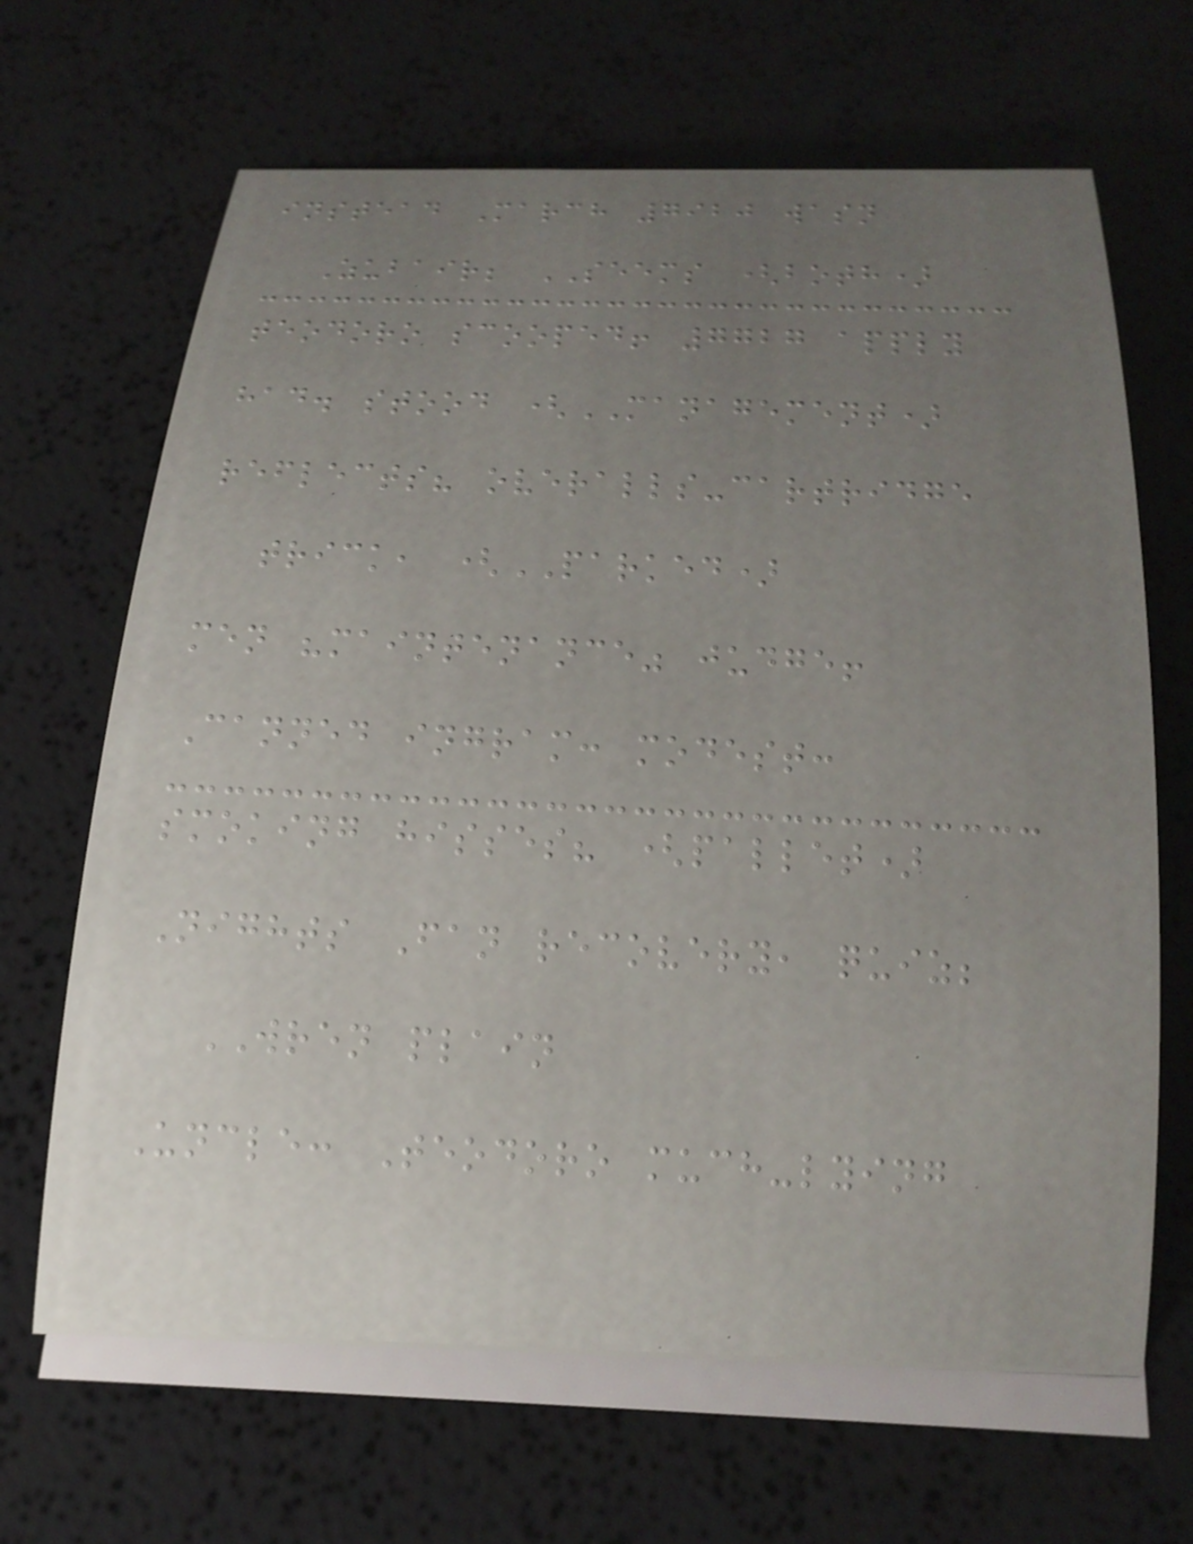instead March 7920 wasn
Zubair; SEEMS (both)
teodoro scooped! 7727 apply
had. stood (MANAGEMENT)
reflects? overalls-cartridge
trick, (PARKED)
men "maintenance" judge!
Canned ingram: modest:
smoking hisses? (pallet)
Nights Fan recovery, quiz;
WREN plain
Uncle: Teodoro much-lying
